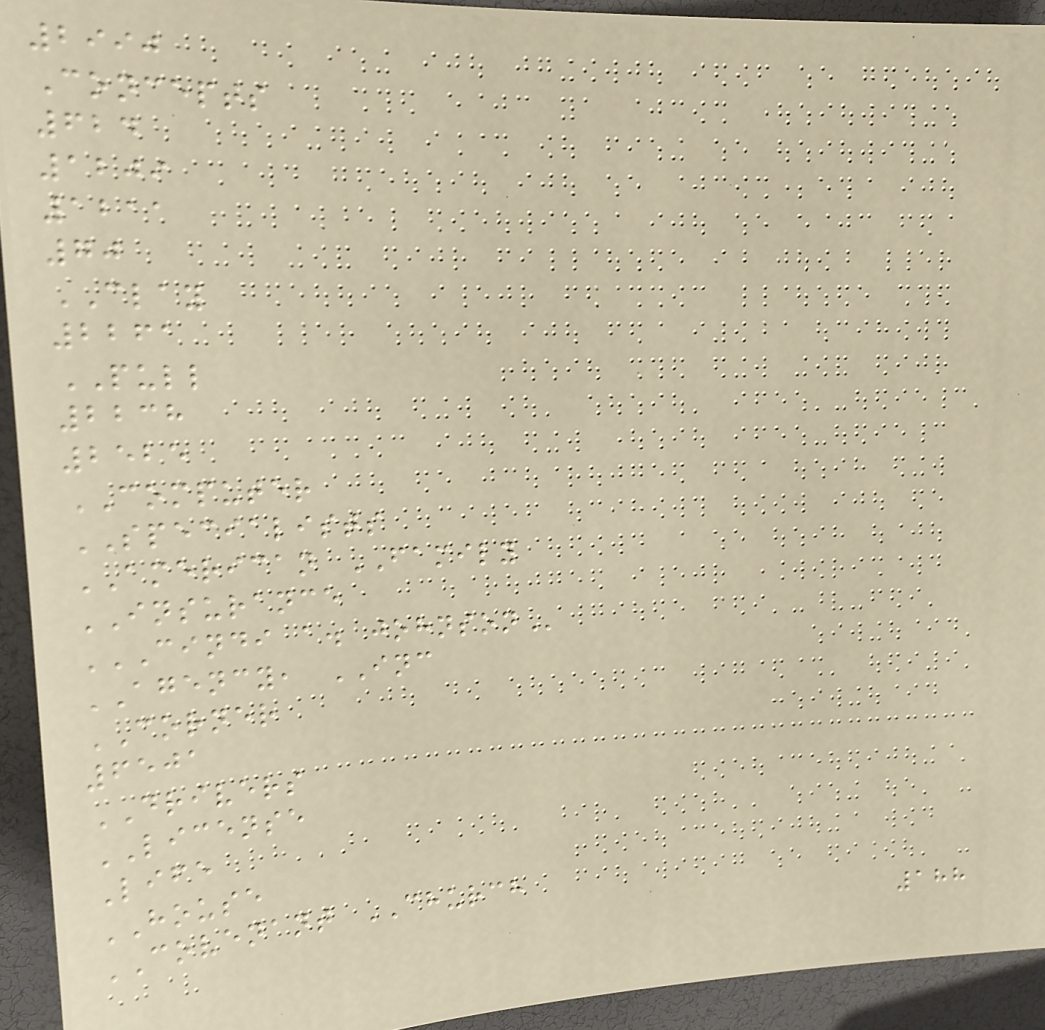2990
Concepts
624
1209
1211
70
CLAY
2261
PULL
2238
2525
COMPUTER
SPECIALISTS
AMERICAN FAMILY
INSURANCE
CINDI A. JOHNSON
AGENCY, INC
CORNER
6501
DRIVERS
LICENSE
Life
HOUSE
COVENANT CHURCH
188
